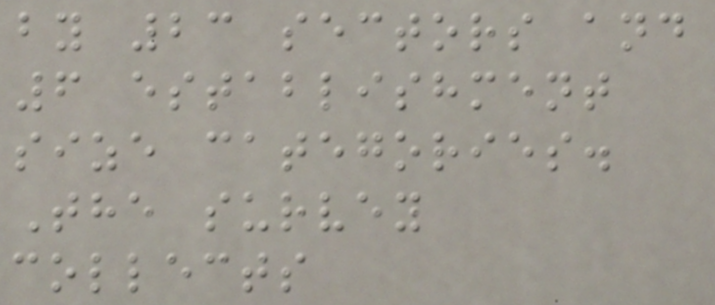by 23 sectors and
6 establishment
size categories.
The survey
collects
